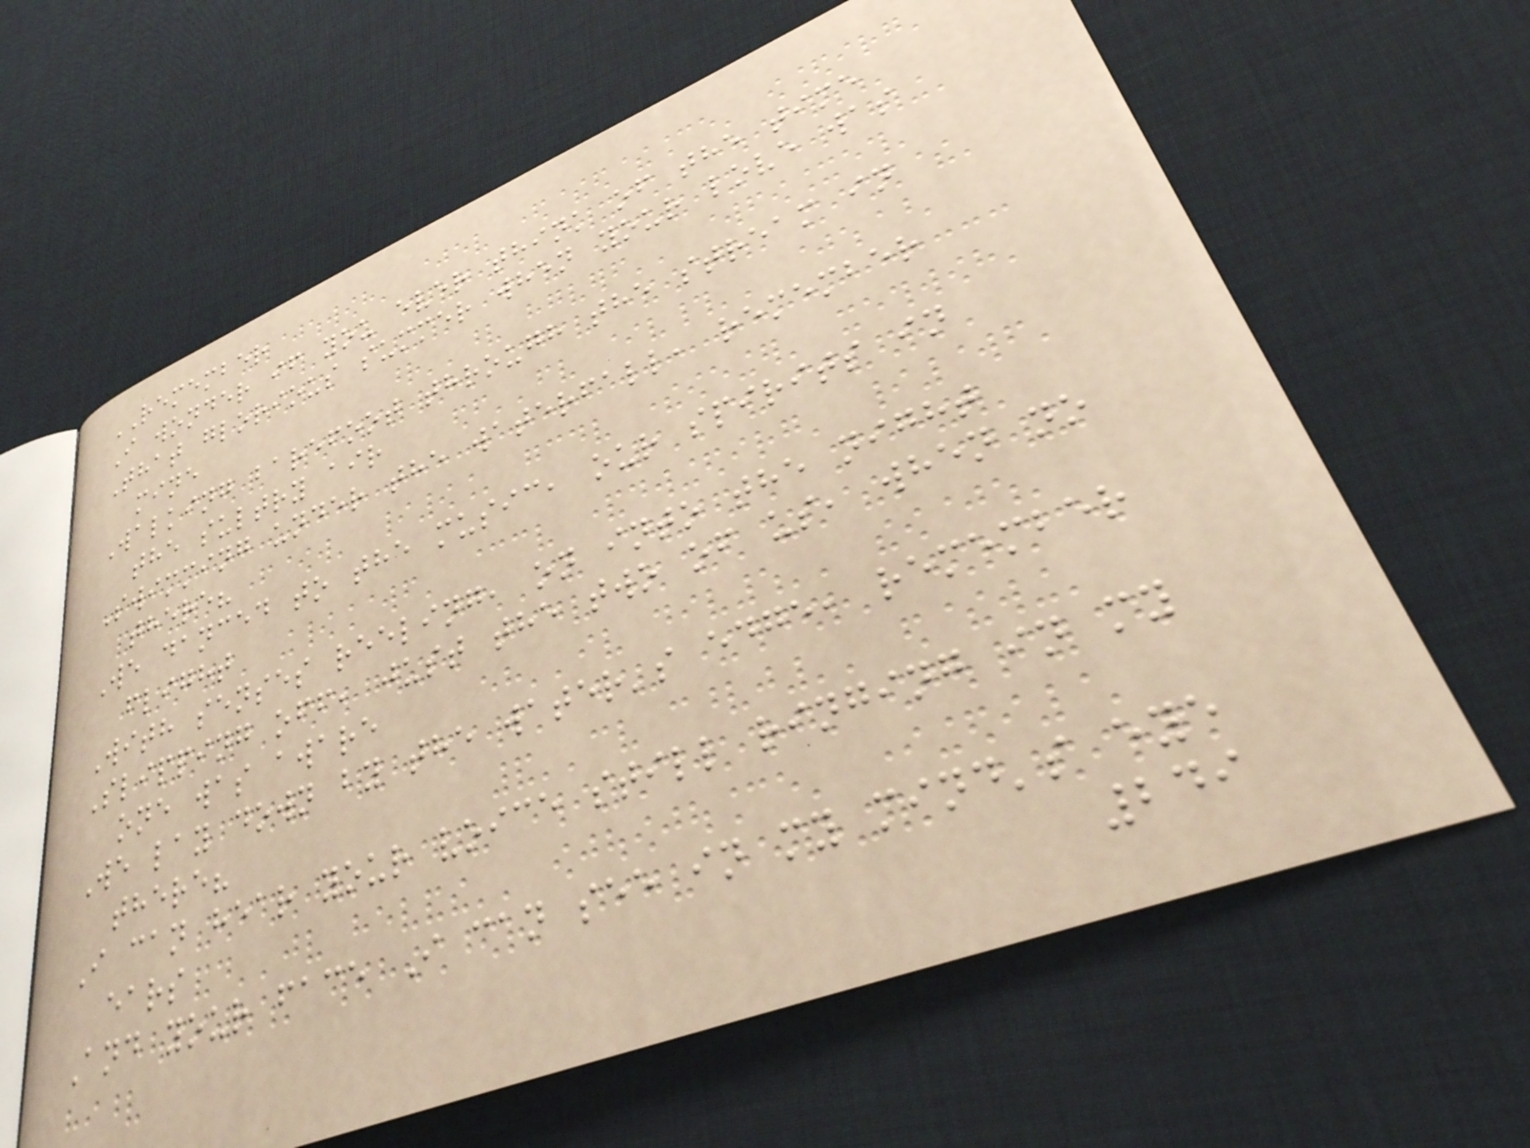REMEMBER
I wonder if you ever think of the time
That glorious summer when your love was
mine
Walking barefoot through the stream in
the sultry air
Swimming under the waterfall, remember
there?
We danced to the music, our spirits in
flight
With senses reeling, on into the night
Slipping off, just the two of us, when no
one was aware
We lay down by the water's edge, remember
there?
I can hear your voice still ringing in my
ears
And your face I can see in my mind's eye
249
